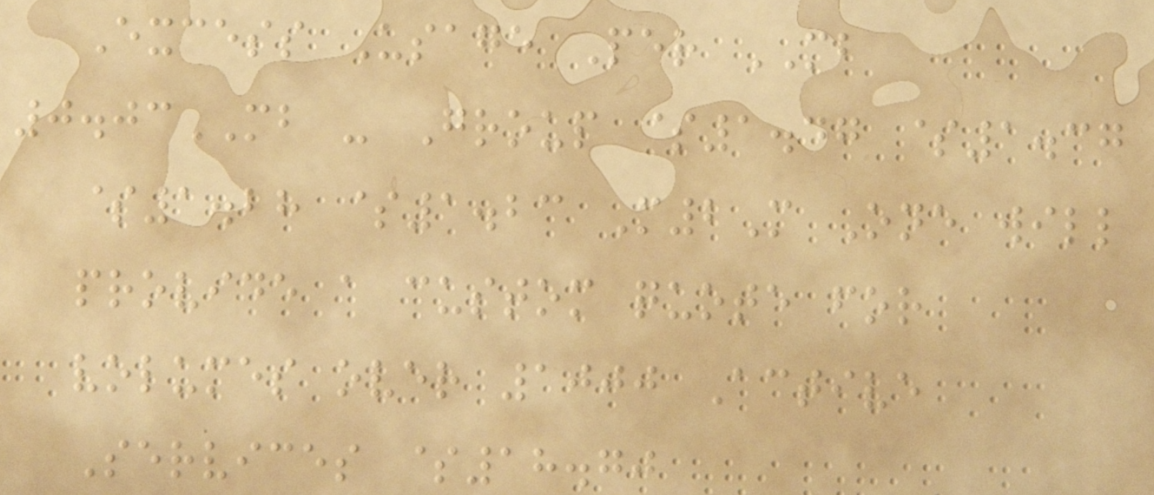Excess Usage Per MB
0.03MB - Group $1.47 $1.37
$1.28 $1.23 M2M One will
provide a custom quote for
volumes over 1000 Active
Services $18.70
